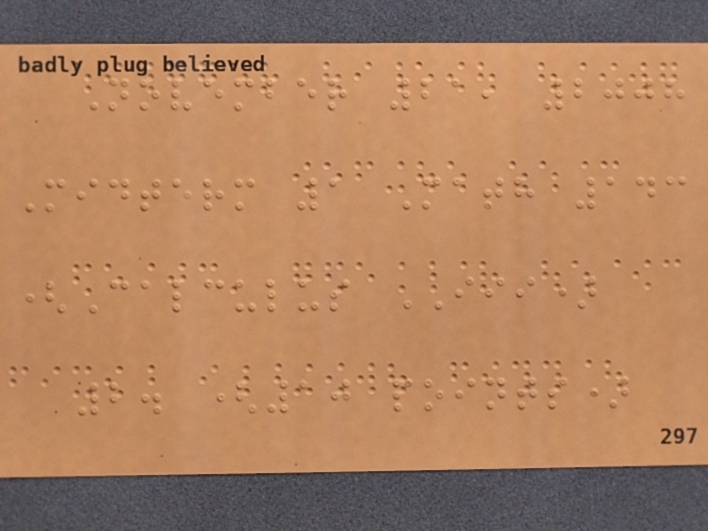November 21, 2008
Midterm 1 Math 143
(Calculus III)
2. (10 points)
